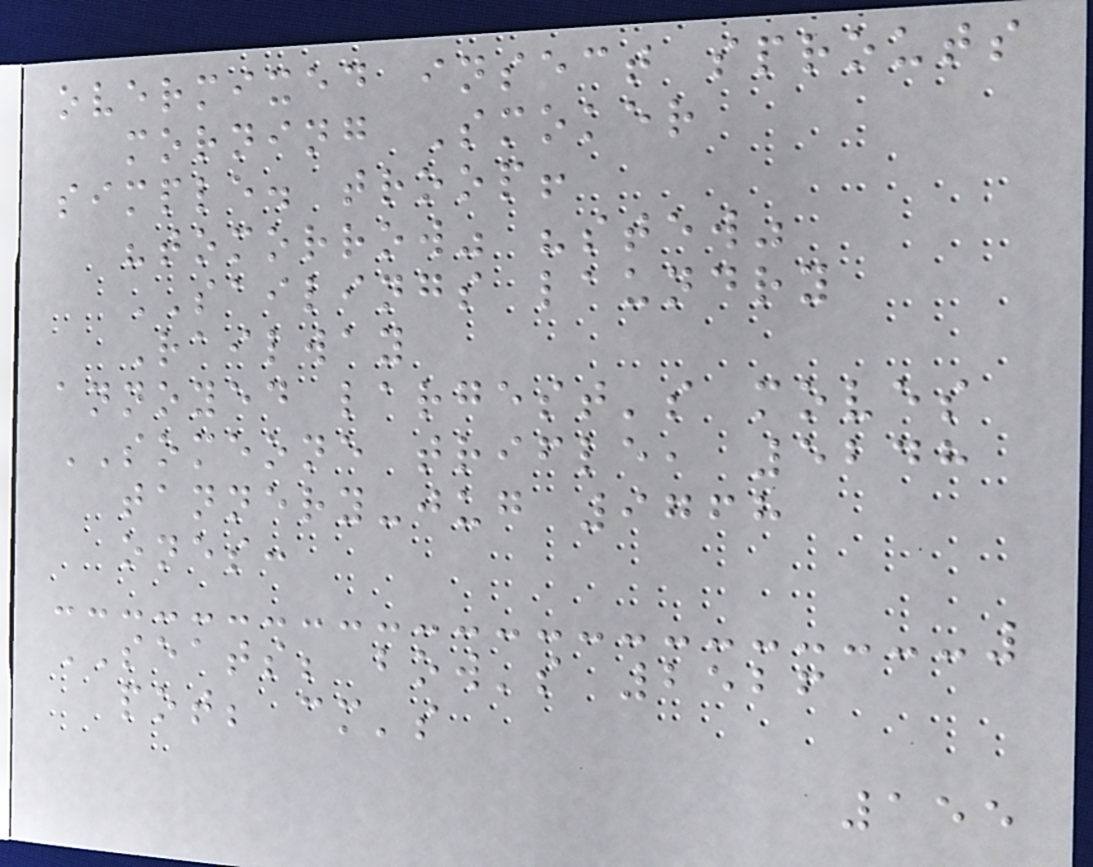overmixed insect sprouts
morning Smoker
simple. troop!
"tomorrow" "stew"
SAILINGS laundry
Railway
annoyed largest's moves
SOMEONE trifle, 5248
tannery-jug 9768
ones:
SEATS; bow's 2526
pot; cm's
155
